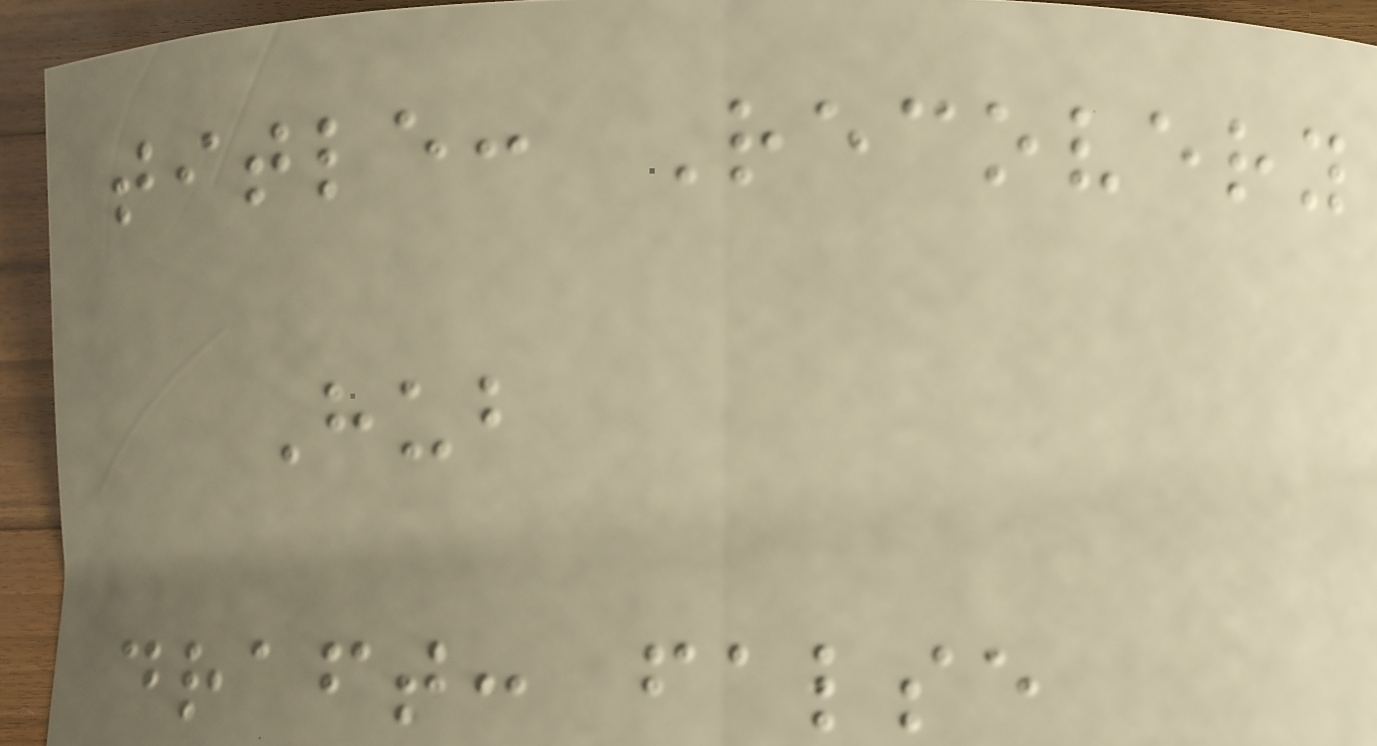title: Recovery
Hub
draft: false
